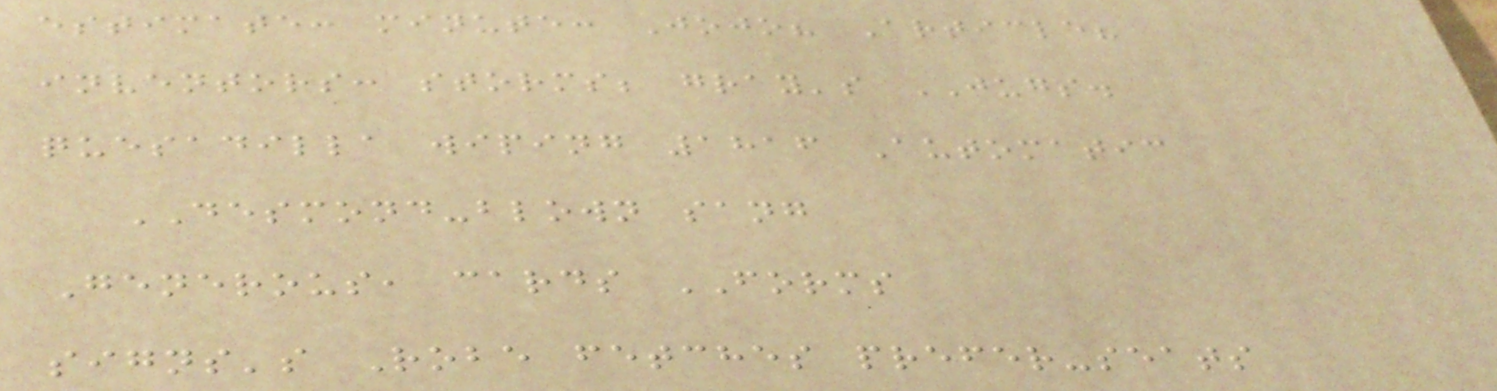estimate: minute: Jojo? Article?
inventors: storms; gray's JUGS.
quesadilla wiping 1816 Automatic
DESMOND-blown sang
Generous, cards FORMS
signs's Robe fetches prefer-seats
